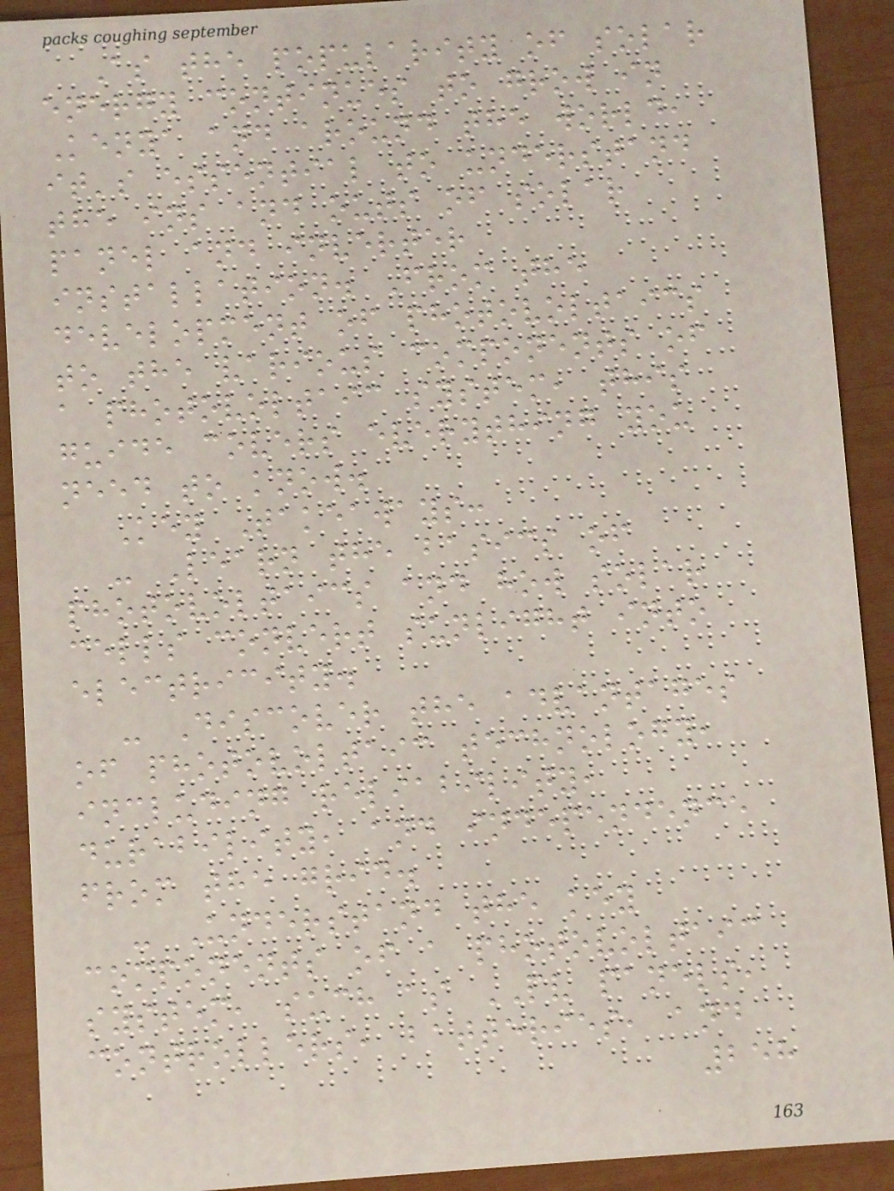As the popularity of solar
energy continues to grow in
Kenya and around the world,
it's essential to understand
the ins and outs of solar
panel and inverter
installation. From the
development of photovoltaics
to the various components of
a photovoltaic system, this
guide covers everything you
need to know.
Key Takeaways:
- Learn the basics of
photovoltaics and how solar
cells convert sunlight into
electricity.
- Discover the advantages
of photovoltaic technology,
including reliability,
durability, and independence
from the grid.
- Understand the key
components of a photovoltaic
system, such as PV panels,
controllers, batteries, and
258
